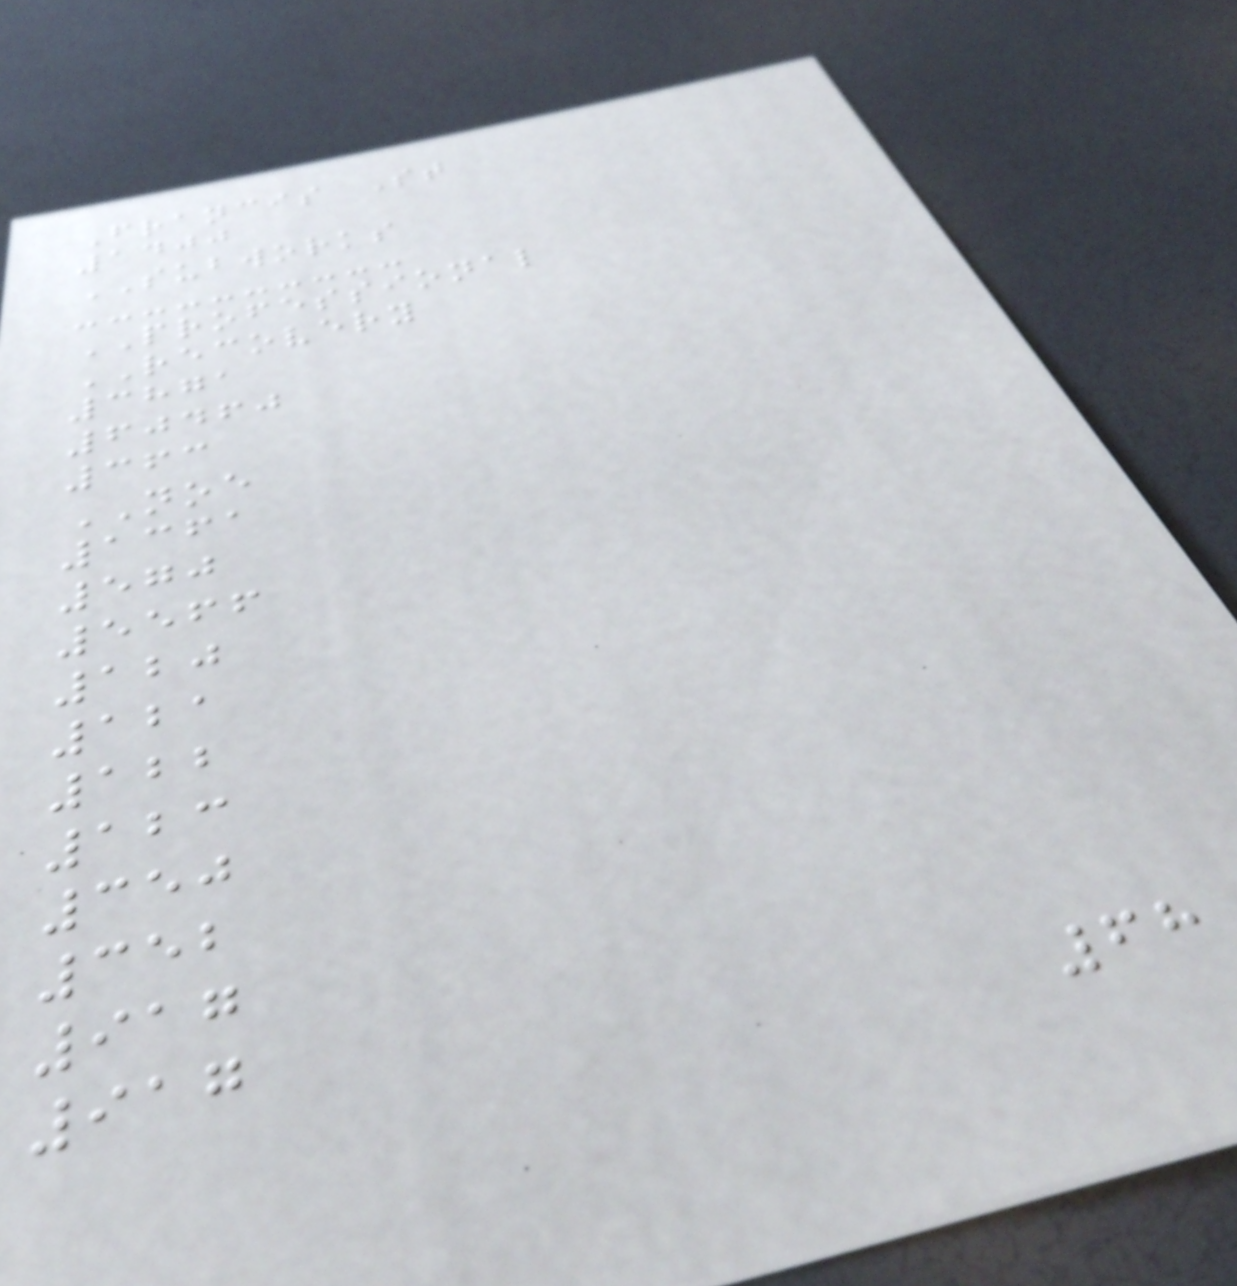Francis St
1400
SUBWORKS
PROFESSIONAL
RECOVERY
3871
60460
363
NOE
1361
570
5566
120
121
122
123
350
352
917
917
68
